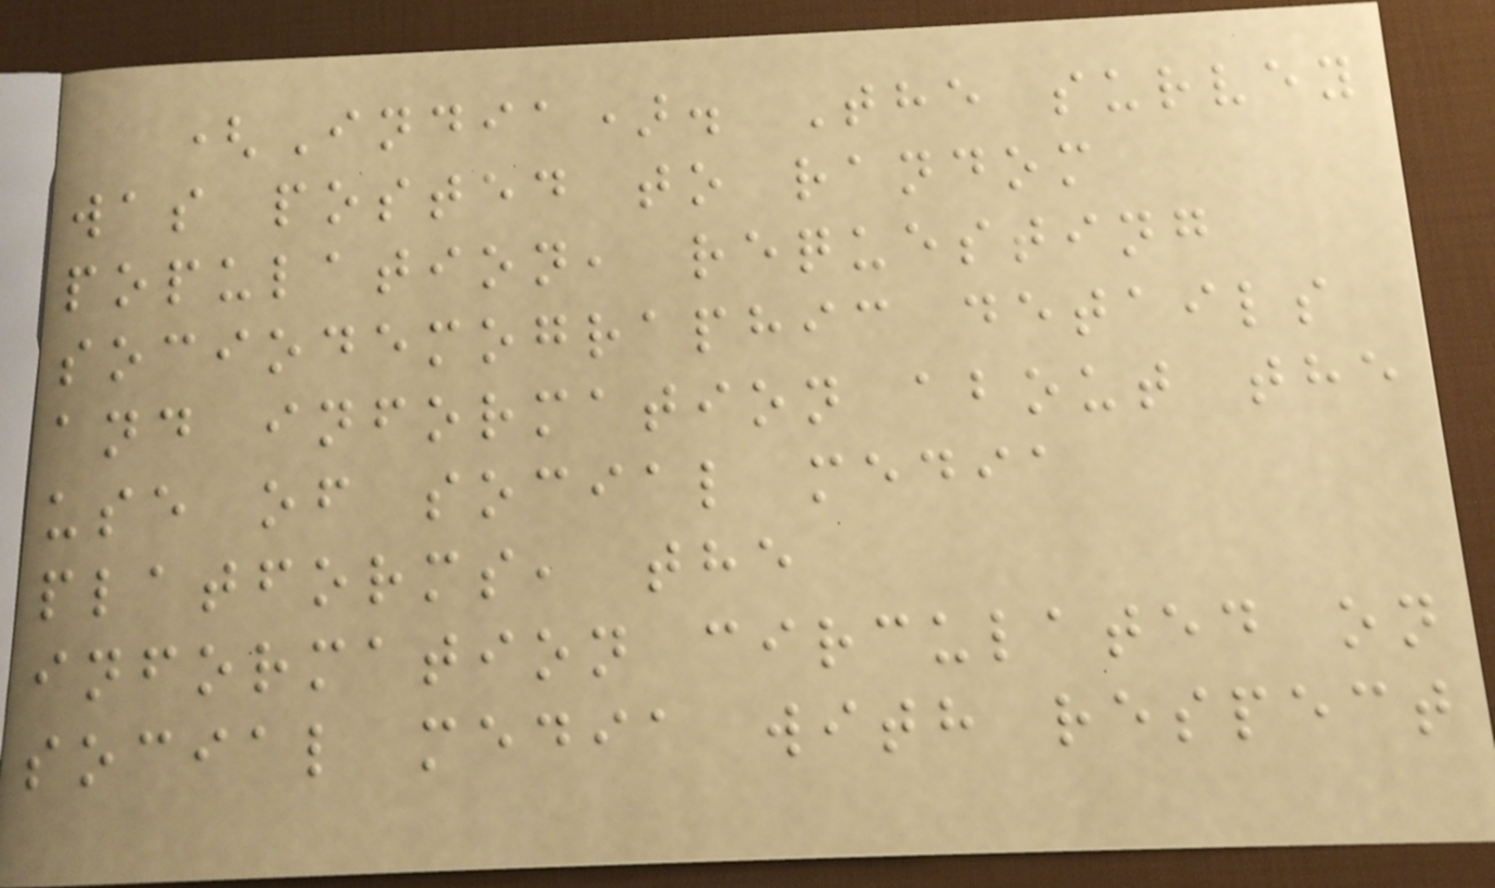(India). The survey
was posted to random
population, requesting
sociodemographic details
and information about the
use of social media
platforms, the
information circulated on
social media with respect
